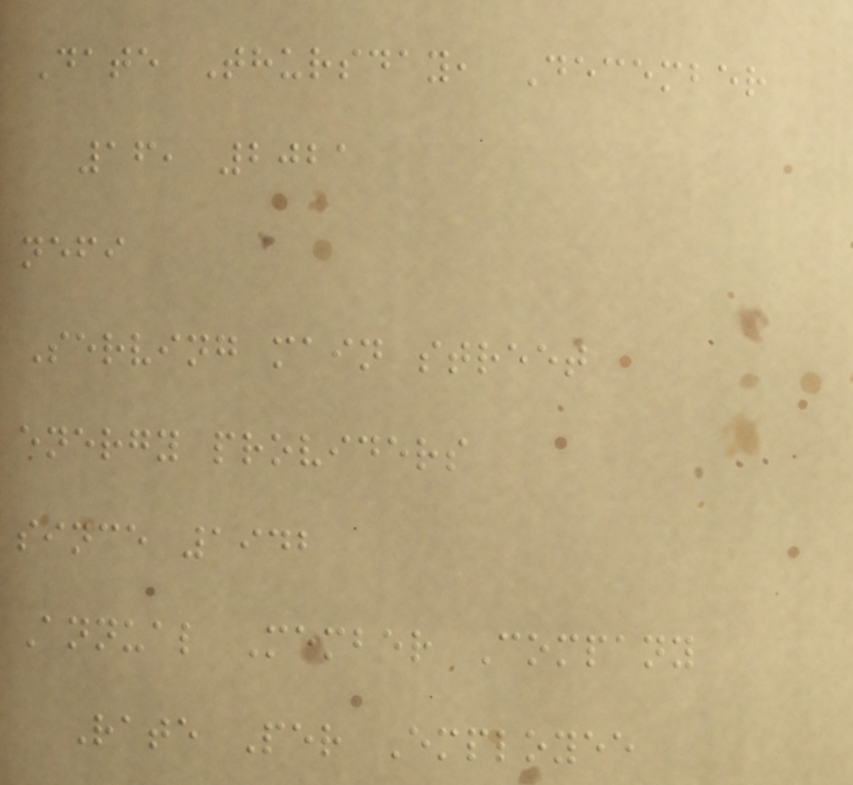Date Thursday, December
16, 2021
nefi
Serving main street
energy providers
since 1942
Annual Member Company
Rate Per Employee
